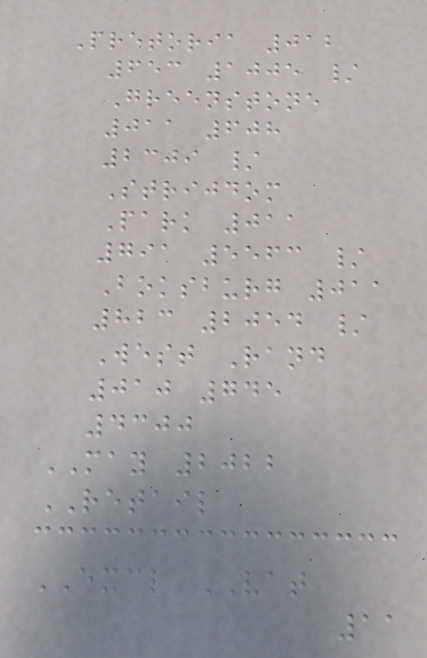Pretoria 012
653 1005 /
Greenstone
011 608
2309 /
Strijdom
Park 011
791 5563 /
Boksburg 011
823 2054 /
West Rand
010 745
4300
MAY 2022
RETAIL
EXCL VAT
11
